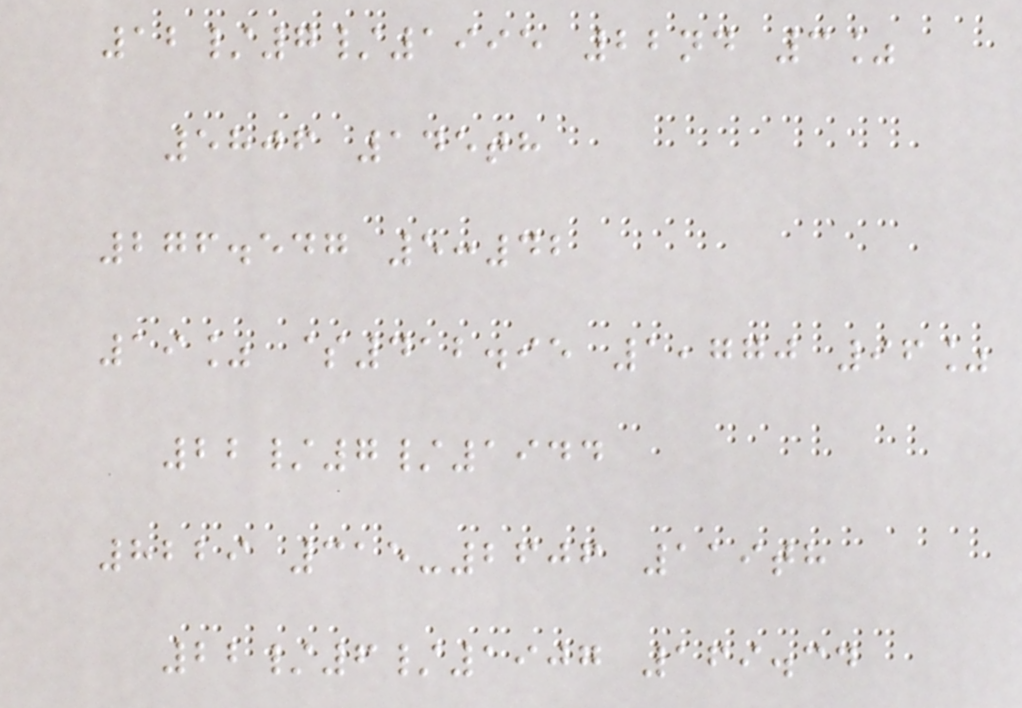12/7/1995 22nd 3%
5806 145th
276.547 5:42
19% $412.95 1,770 96%
22/7/1944
8229 315-2606 119th
22/6/1907 169.34
